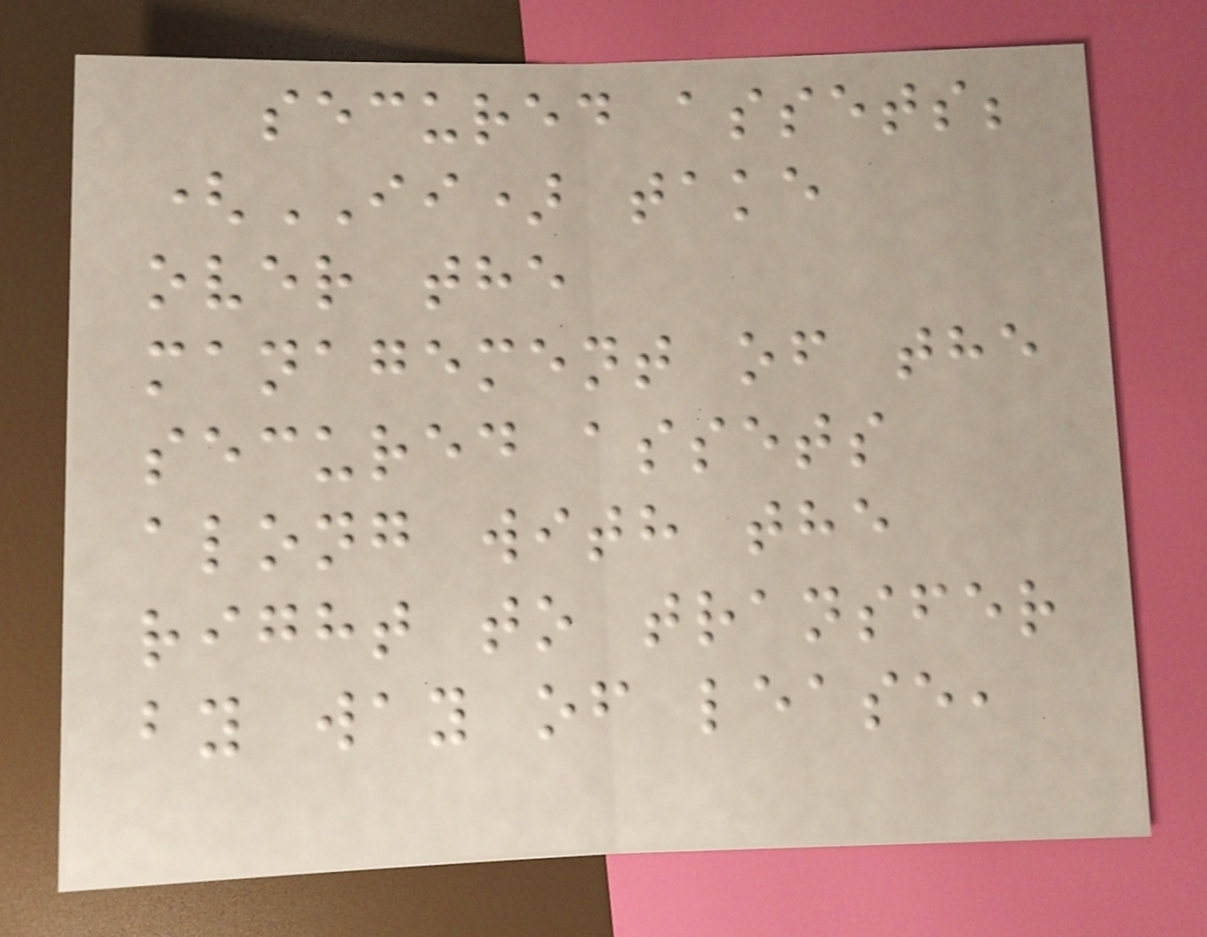secured assets;
(II) take
over the
management of the
secured assets
along with the
right to transfer
by way of lease,
